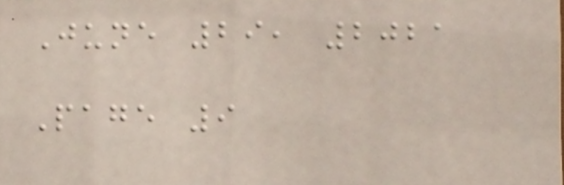June 29, 2021
Page 9
